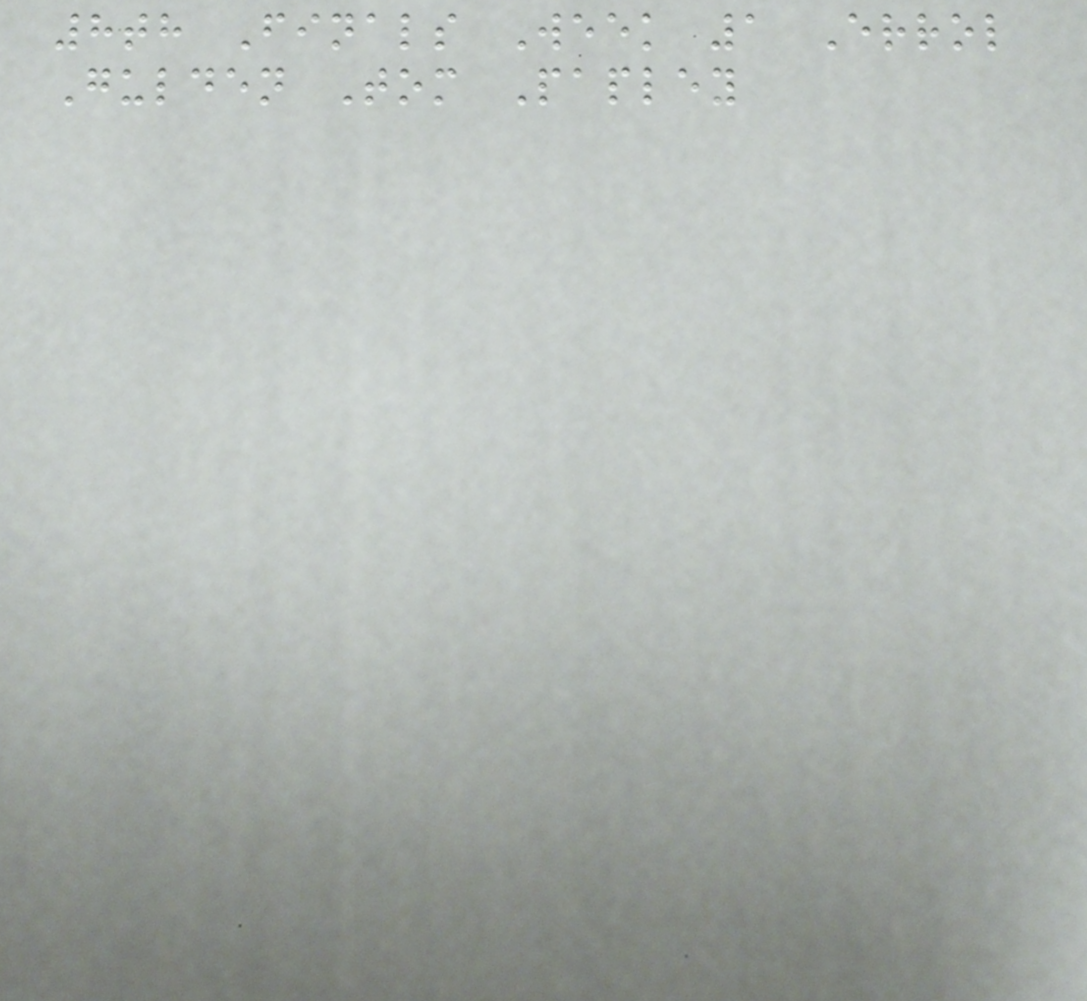8th Finals Week 1 Errol
Gulden Tom Papley
